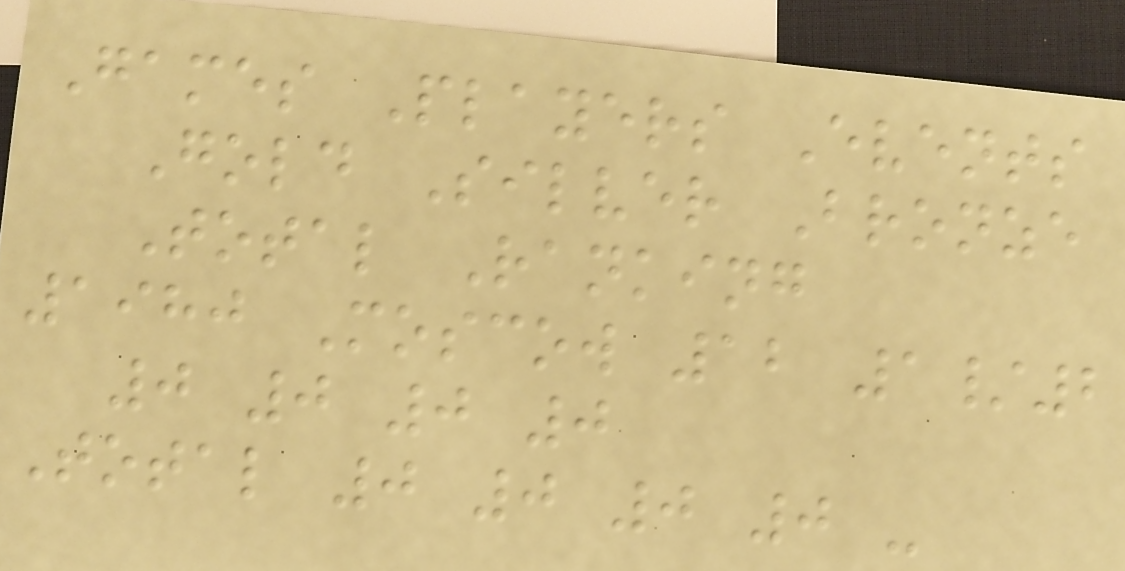Games Players Events
Gold Silver Bronze
Total Ranking
1980 Moscow 12 1/2
0 0 0 0
Total 0 0 0 0 -
